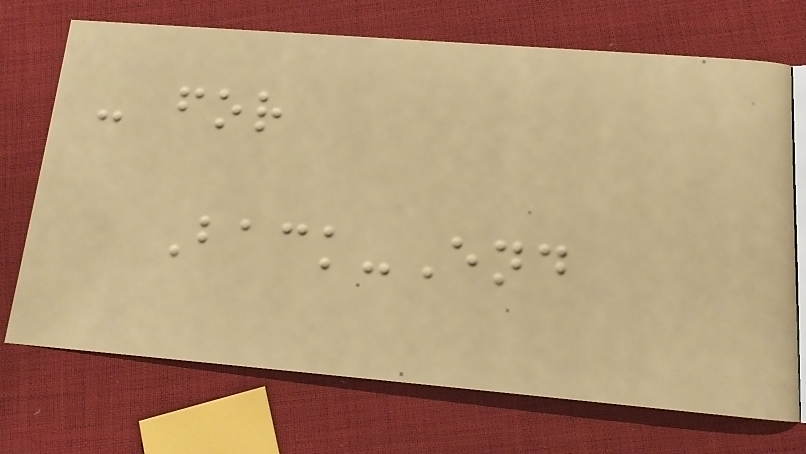- for
Back-End
